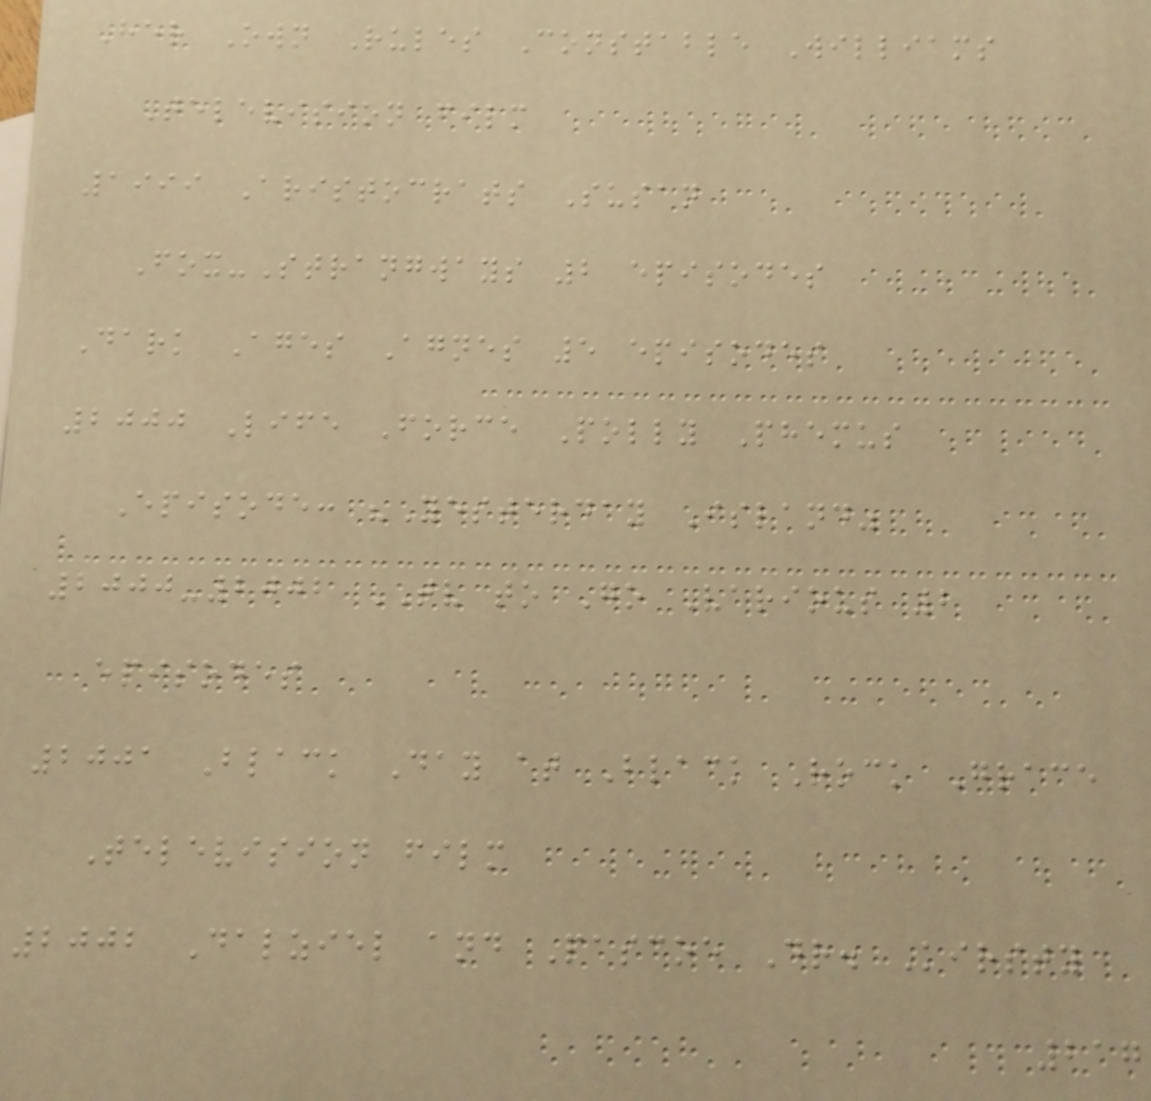Her Own Rules Constable Williams
Television film
1999 Aristocrats Susan
Fox-Strangways 2 episodes
Dark Ages Agnes 5 episodes
2000 Life Force Polly Phemus
Episode: "Yesterday Island"
2000-2002 TV to Go Various 2
episodes
2001 Black Day at Black Rock Grace
Television film
2002 Dalziel and Pascoe Dr. Kirsty
217
